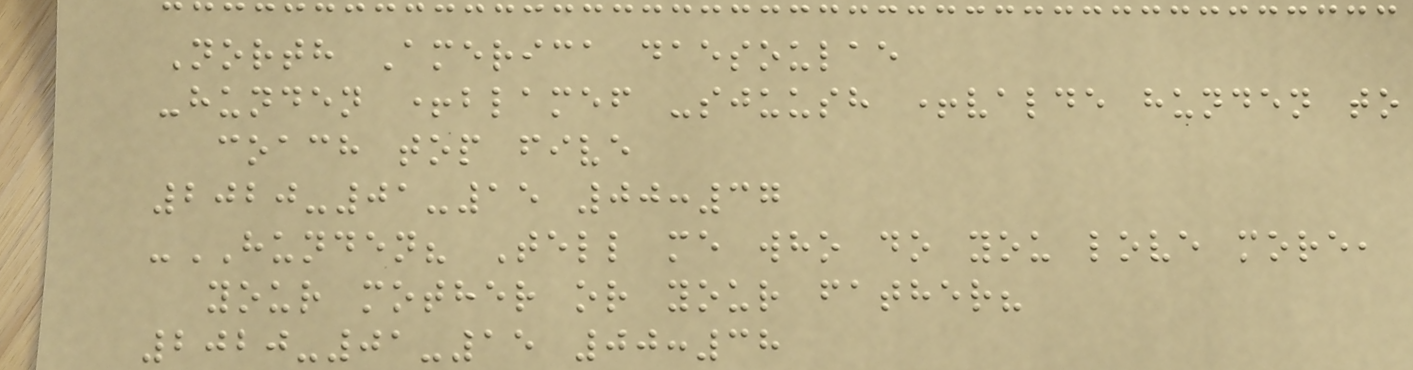North America daesoulae
-hunden +blamef -sjuush +valde hunden to
coach top five
2020-01-15 00:37
-HUNDEN? Tell me who do you love more,
your mother or your father?
2020-01-15 00:38
